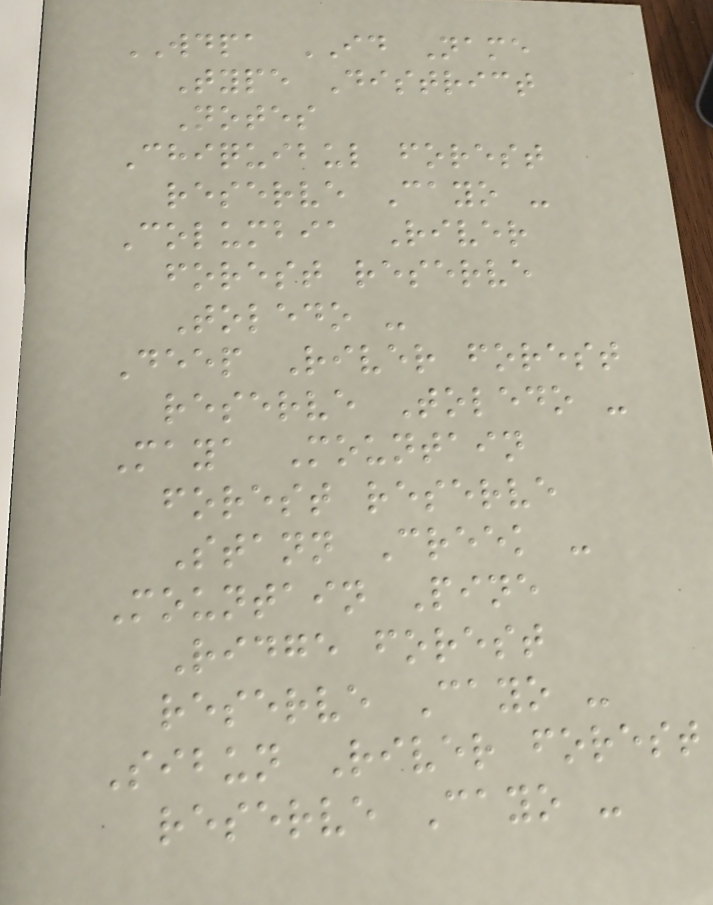WDPA ID Name
Type District
Notes
Chiquibul forest
reserve Cayo -
Columbia River
forest reserve
Toledo -
Deep River forest
reserve Toledo -
Maya Mountain
forest reserve
Stann Creek -
Mountain Pine
Ridge forest
reserve Cayo -
Sibun River forest
reserve Cayo -
